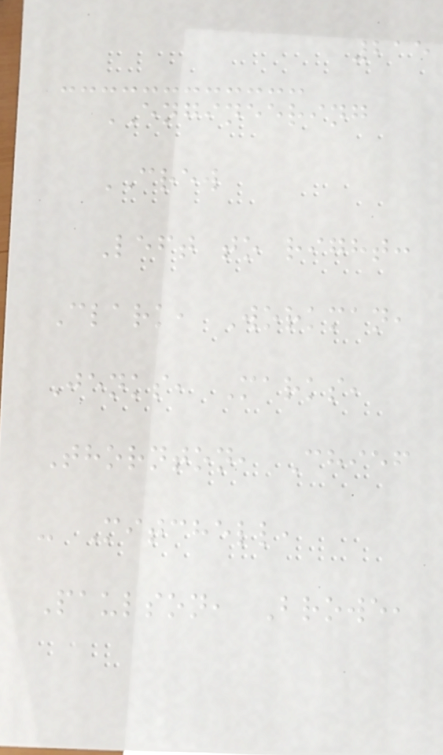215
ENGINEERING
CREW
Left to right:
Clark, Workman,
Jenks, Marks,
Thornton, Chief
- Mitchell,
Paulson, Browe,
